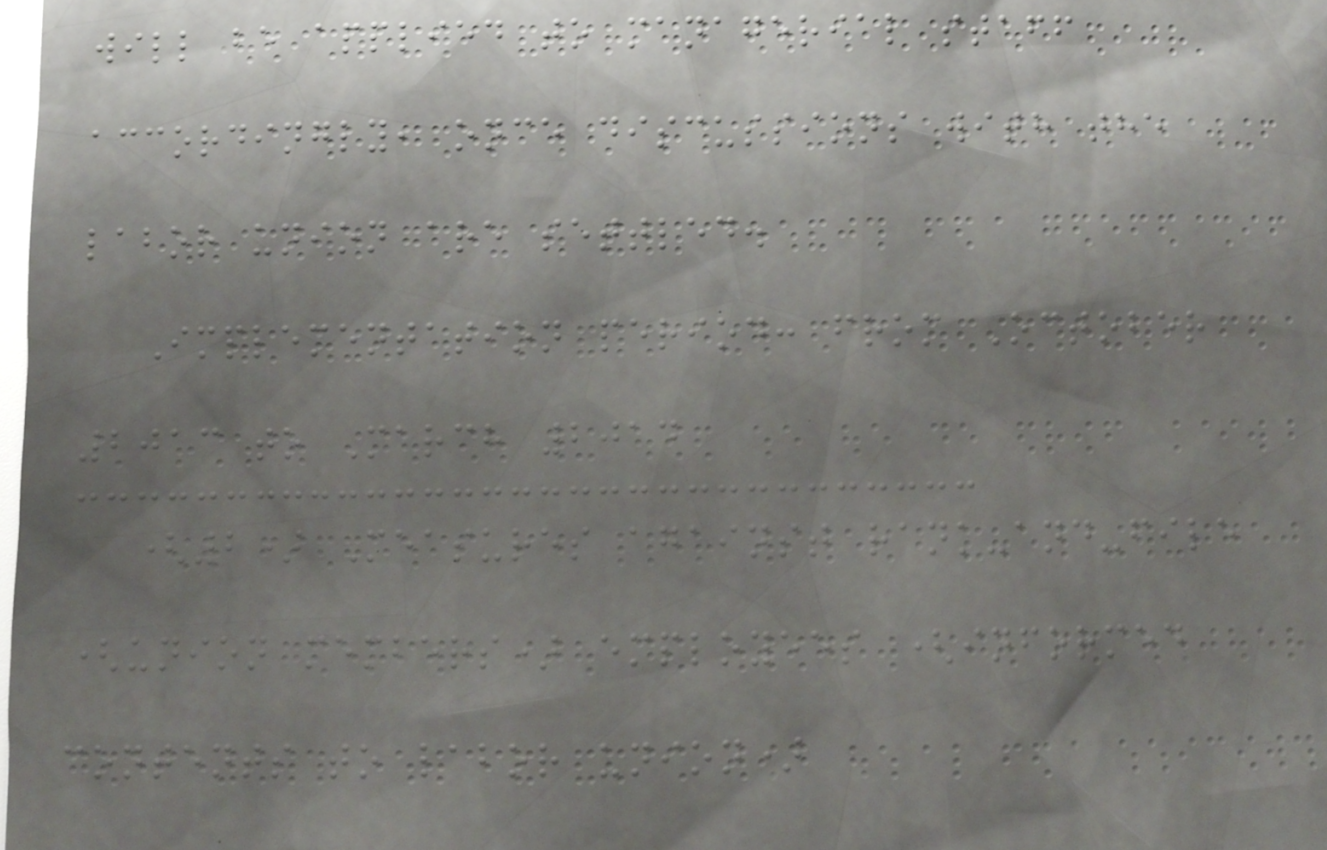will be applied to managerial staff
accordingly, once discussions with the
labor union are settled.
Implementation period: from October
2013 to March 2014
(2) Measures against rank-and-file
(union members) employees (informed
contents to labor union)
